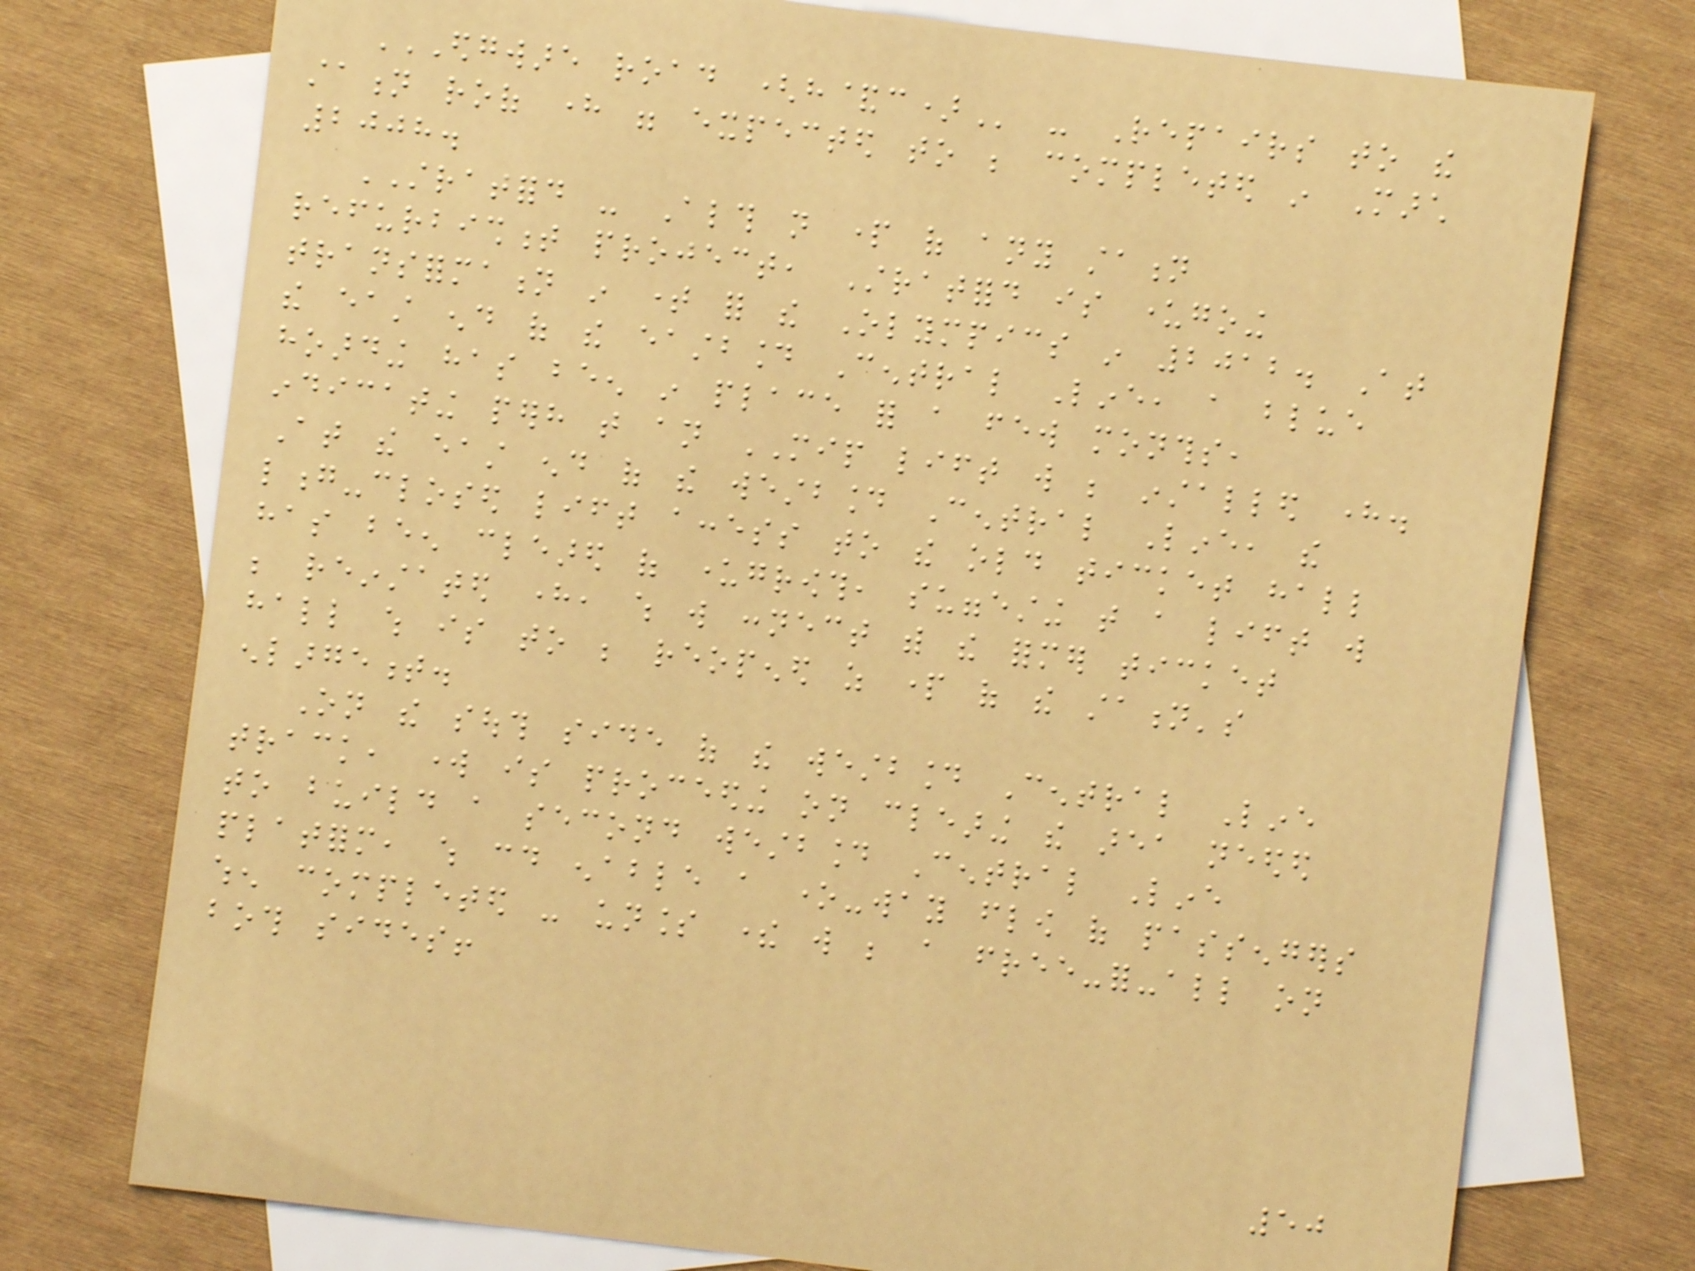EDGWARE ROAD (H&C) - Repairs to the
station roof here were expected to be completed in March
2008.
STRATFORD - Although not part of any station
refurbishment project, Stratford is undergoing
transformation in time for the Olympics in 2012. At
the east end of the eastbound Central Line, a blue
hoarding has been in place for a few months,
indicating perhaps that an MIP lift will be installed here.
At the east end of the westbound Central Line, the
long-closed lift access to the old ticket hall
has been cleared of undergrowth, suggesting that a lift will
be reinstated here, which will connect with the former ticket
hall which is to be reopened as part of the station's
enlargement.
On the south side of the westbound Central Line
track, work is proceeding on clearing the area needed
to build a second westbound Central Line
platform, which could enable a one-way flow of passengers
when completed - unless there will be a free-for-all on
both sides!
50
